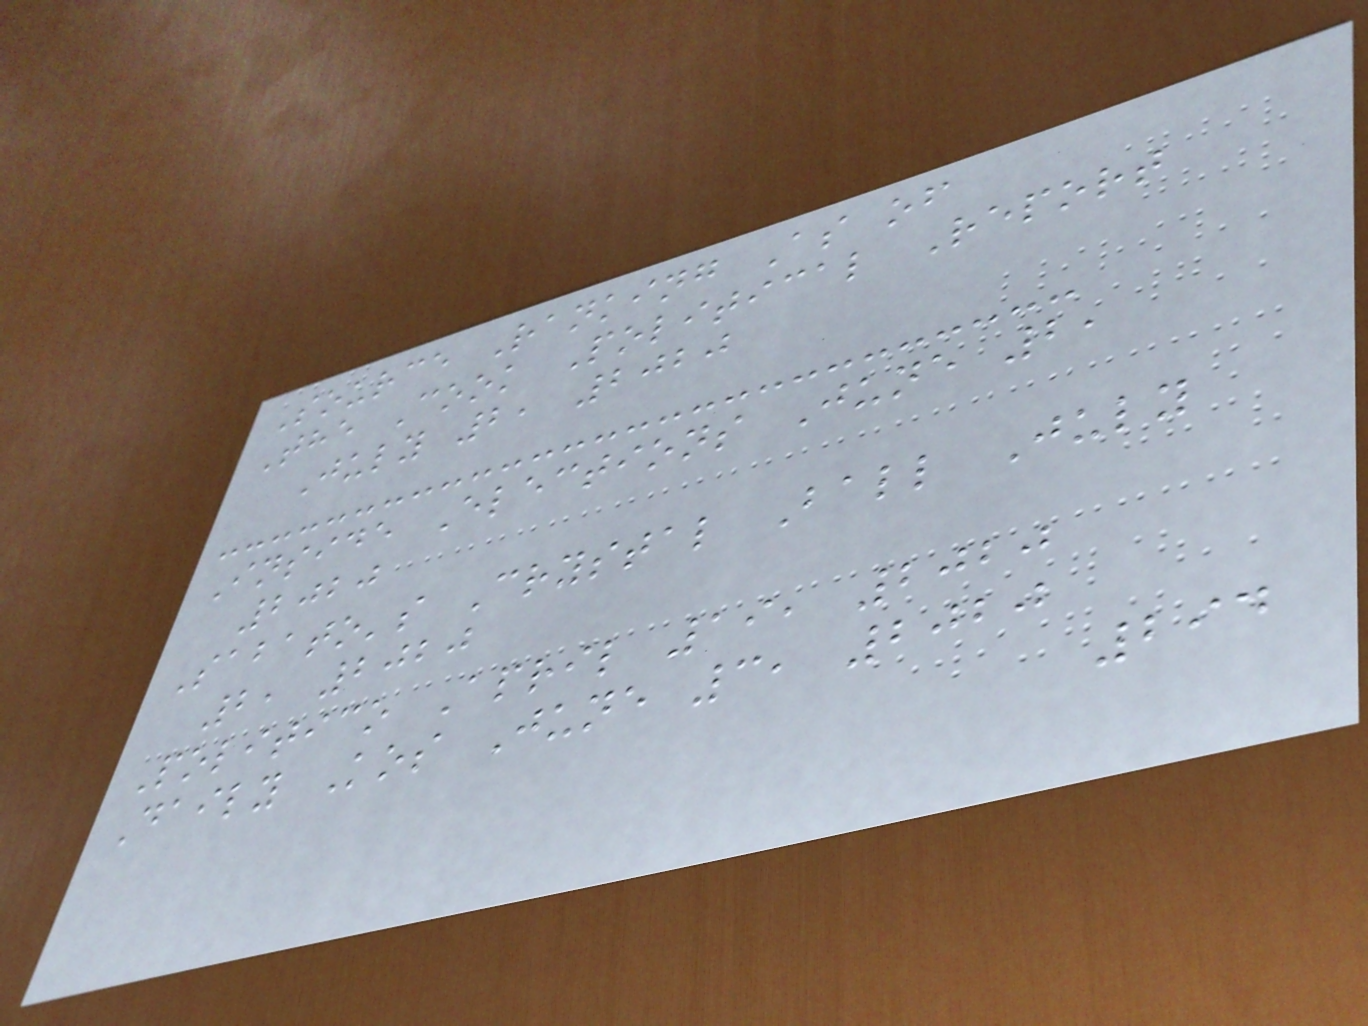Source Ranking As of
The Cook Political Report
July 2, 2020
Inside Elections June 2,
2020
Sabato's Crystal Ball July
2, 2020
Politico April 19, 2020
Daily Kos June 3, 2020
294
